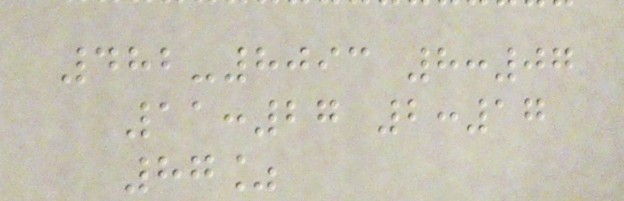482-8093 8:07
11:27 2:17
87%
